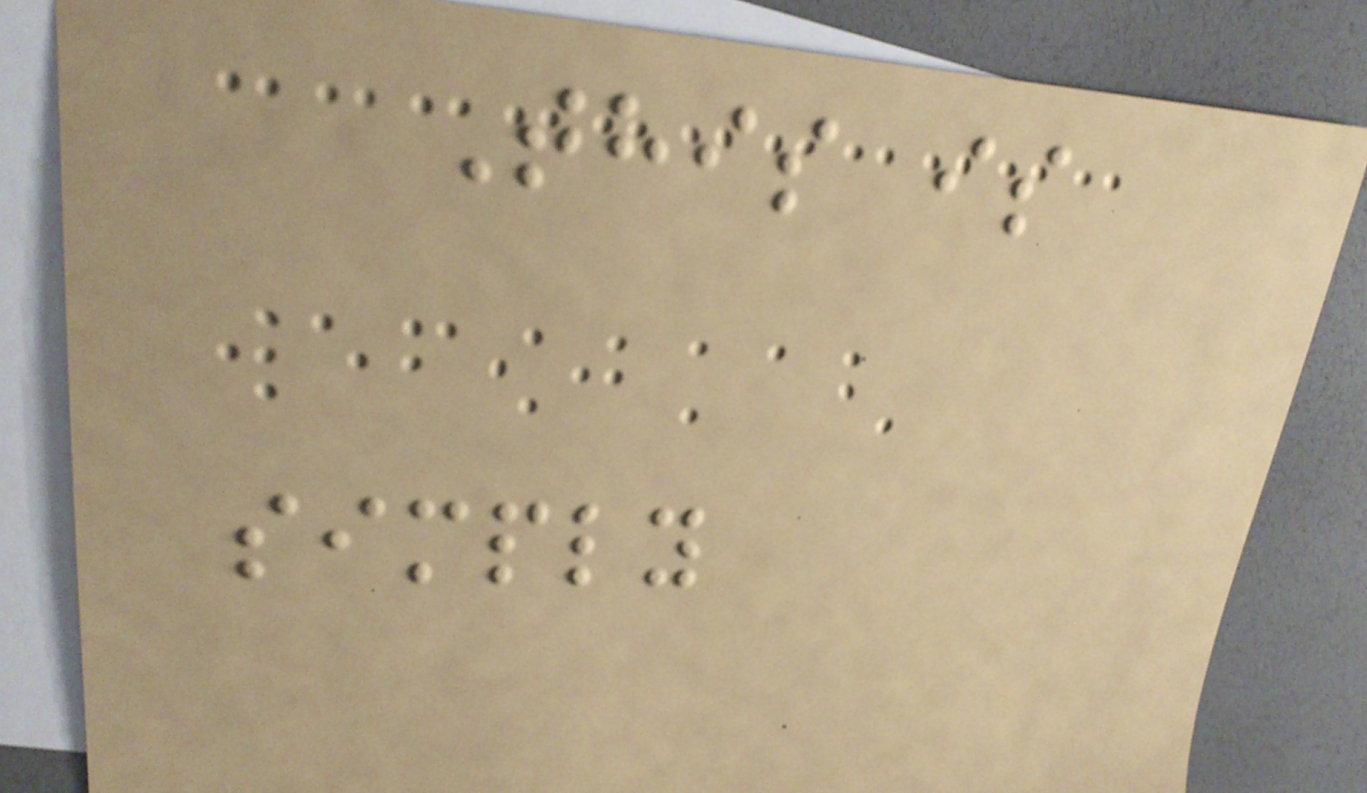This is
simply
